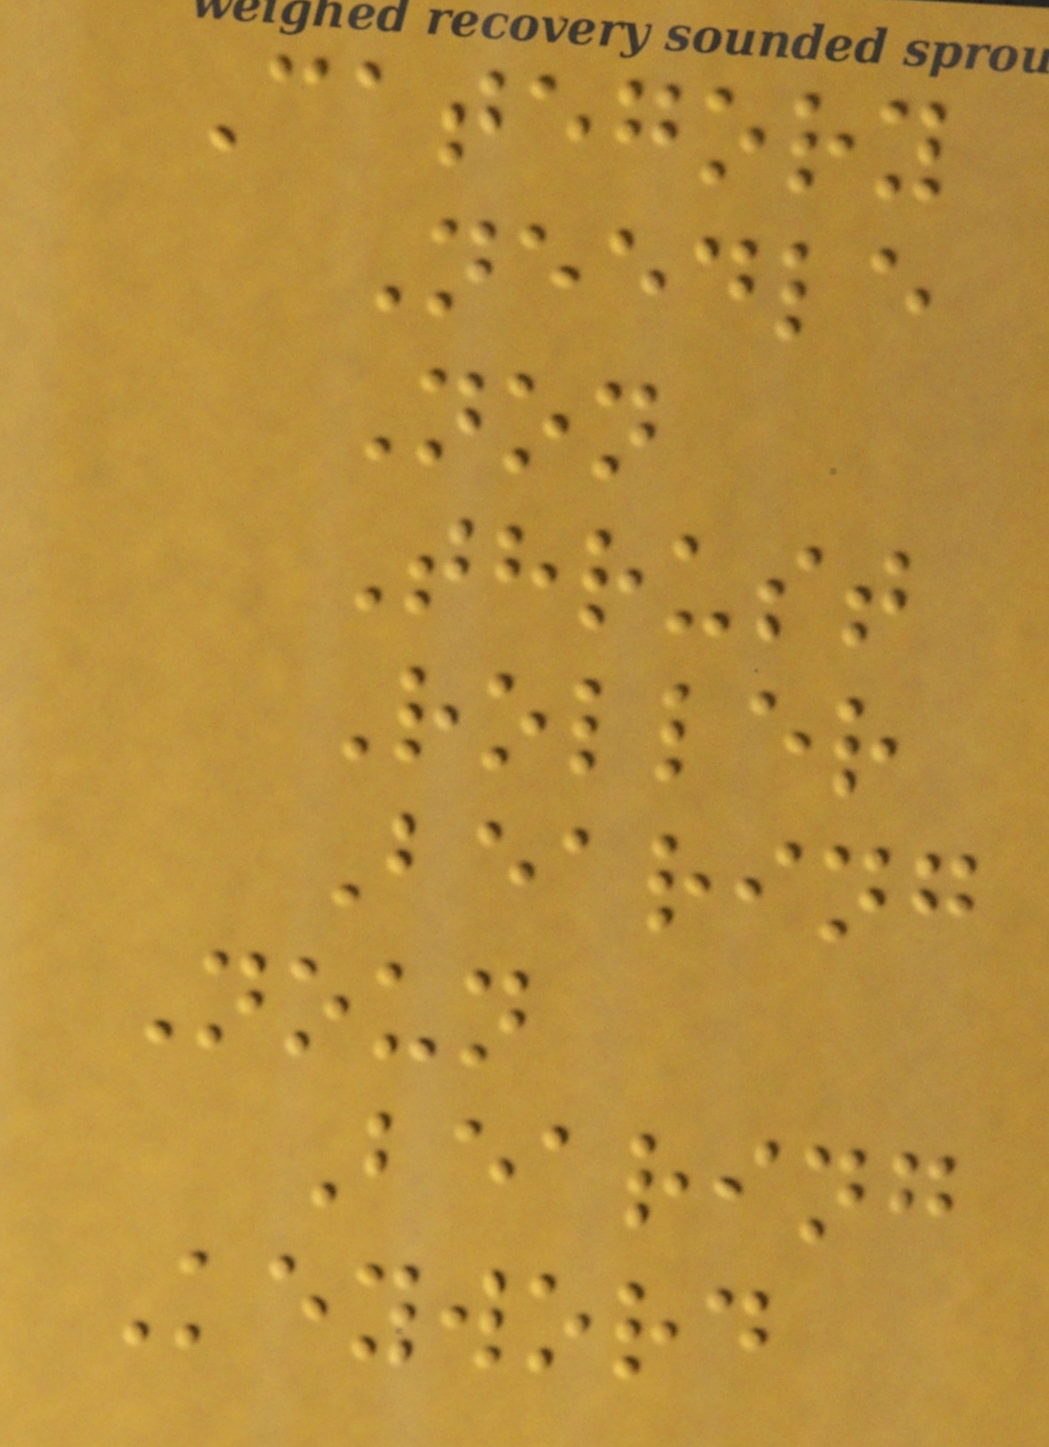Category
Needle
Non
Thrust
Roller
Bearing
Noun
Bearing
Keyword
